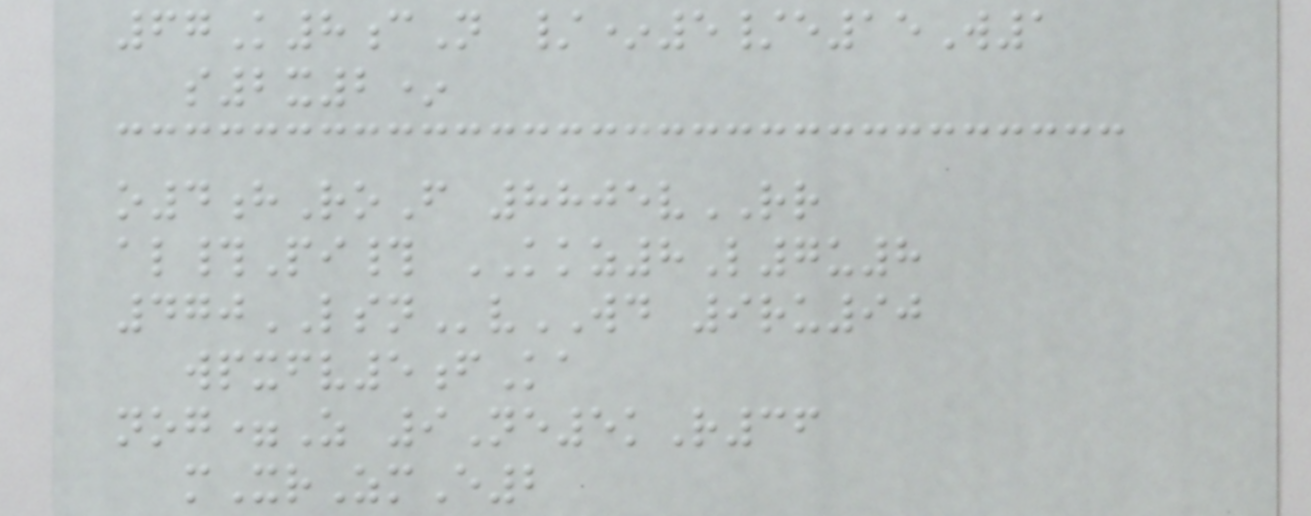67K8cN /*5/e15W1
s2x2*
o4hRoF 8805vRR
al#Pi# KKZ8L7u8
470LSNvWD 9ru90
wpxfv5fKa
nog=Z 9Ne5kR36
mXrZmE2
